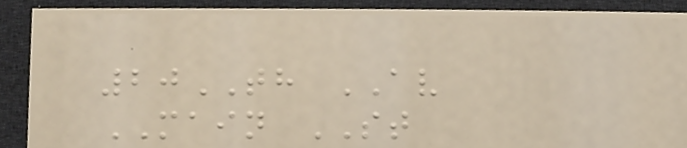20TH AV
MAIN ST
